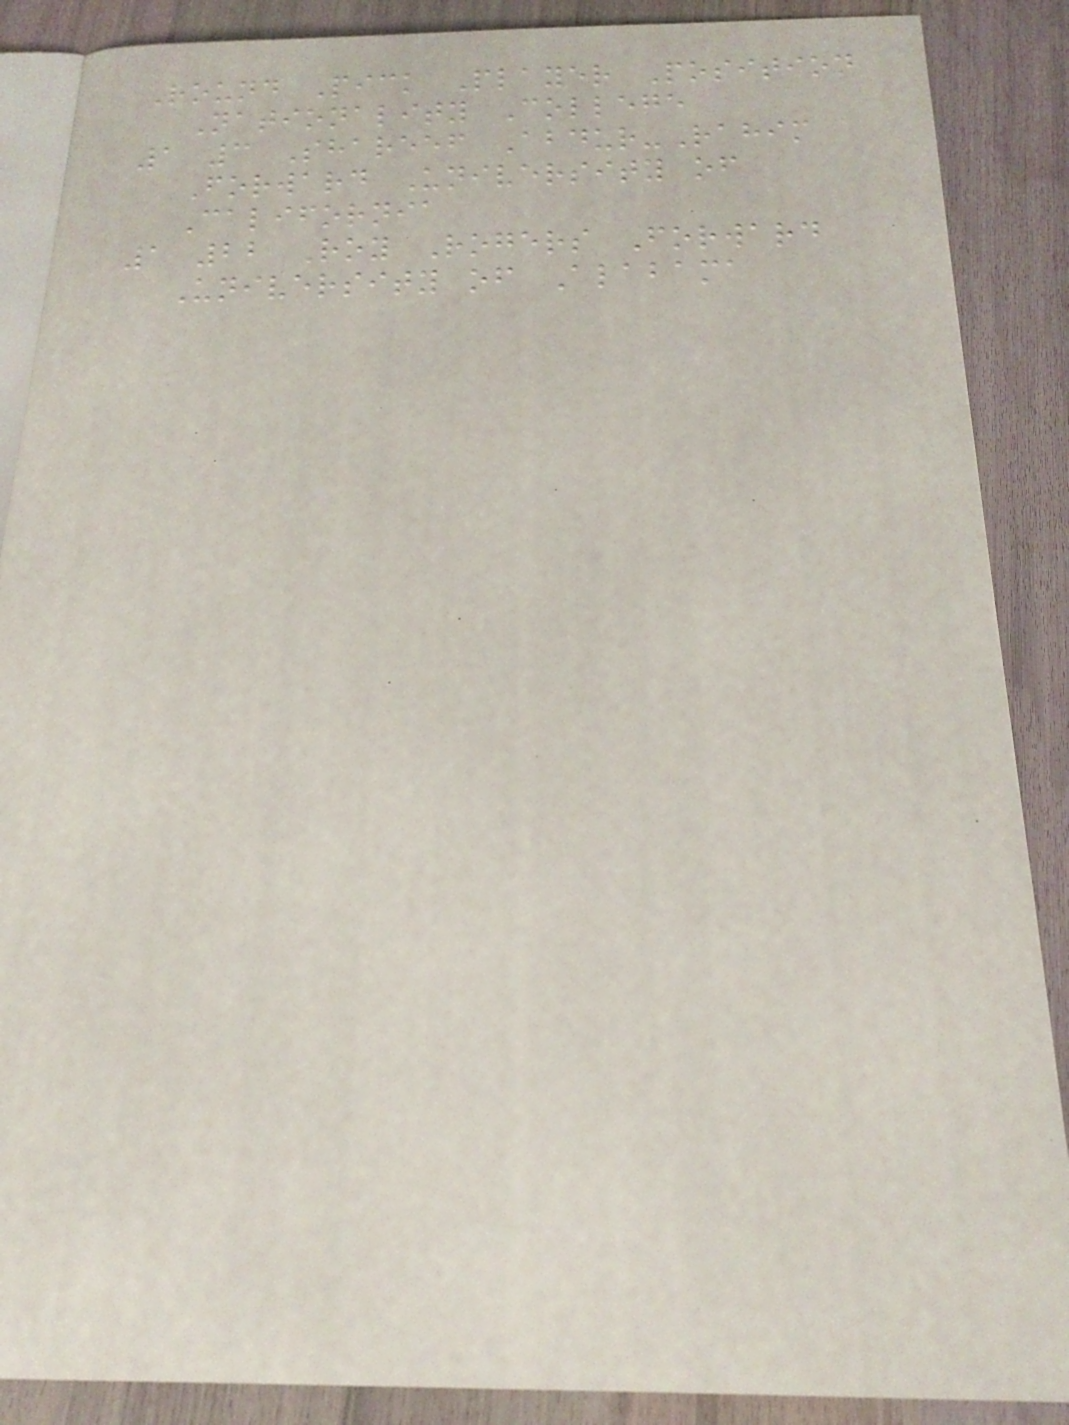Round Pick Player Position
Nationality College
1 3 Shareef Abdur-Rahim
Forward University of
California
1 22 Roy Rogers Forward
University of Alabama
